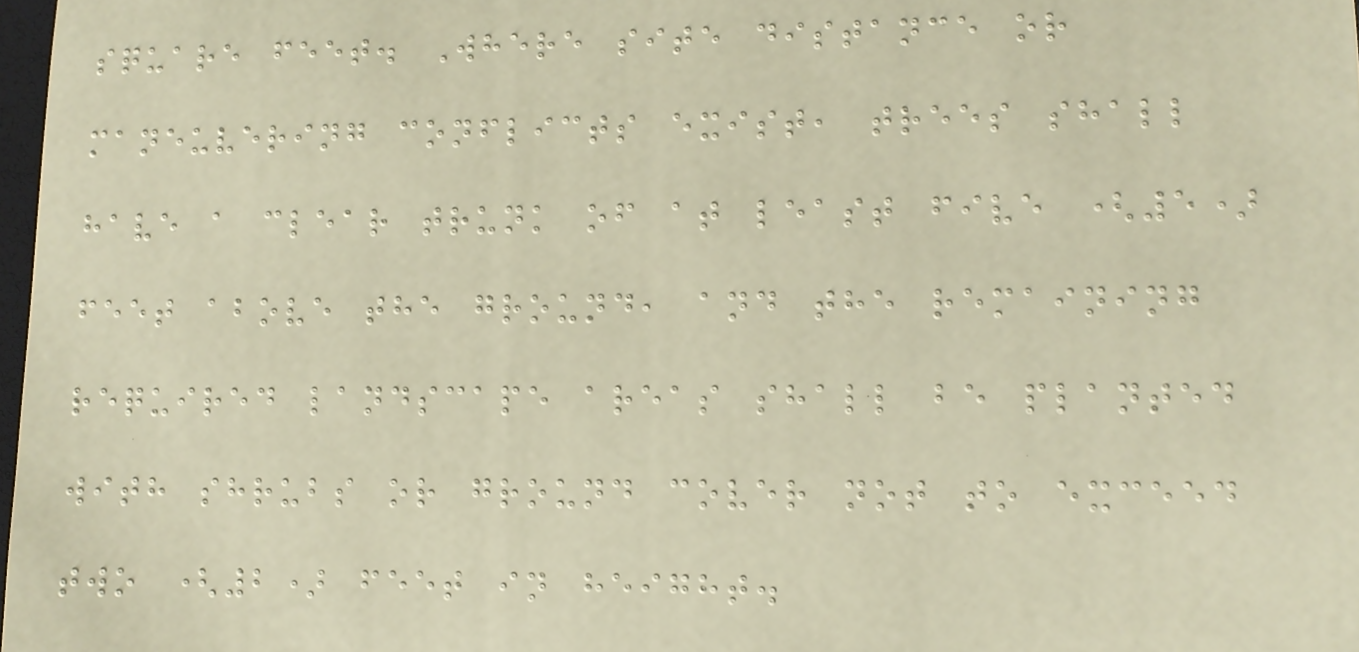square feet. Where site distance or
maneuvering conflicts exist, trees shall
have a clear trunk of at least five (5)
feet above the ground, and the remaining
required landscape areas shall be planted
with shrubs or ground cover not to exceed
two (2) feet in height.
